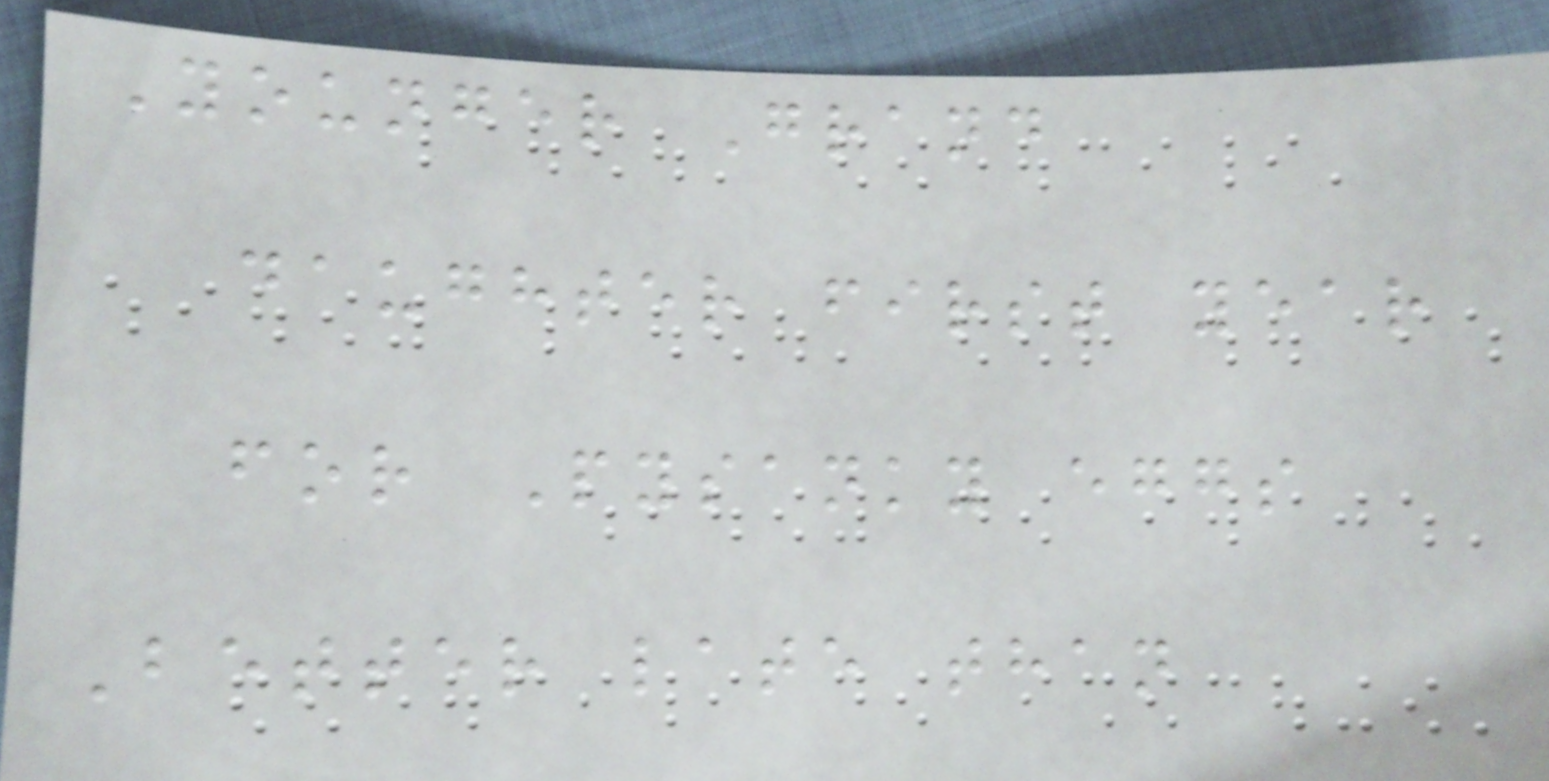Younger Grand
daughter first year
for Pysanky eggs
Better late than
